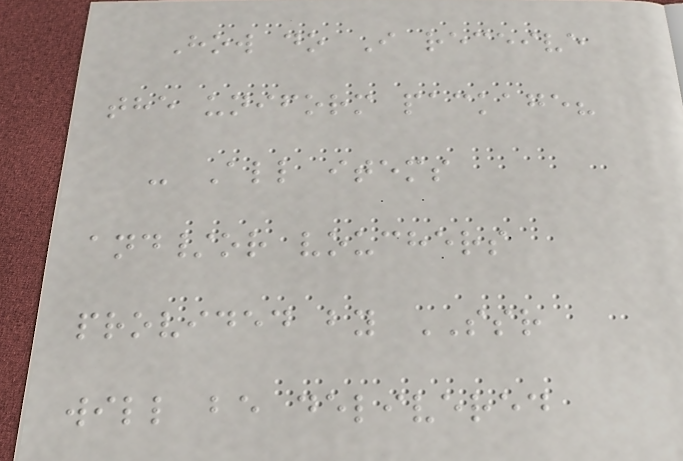How do I receive
the uniform package?
- All items
and/or vouchers
provided by SSR
will be delivered
